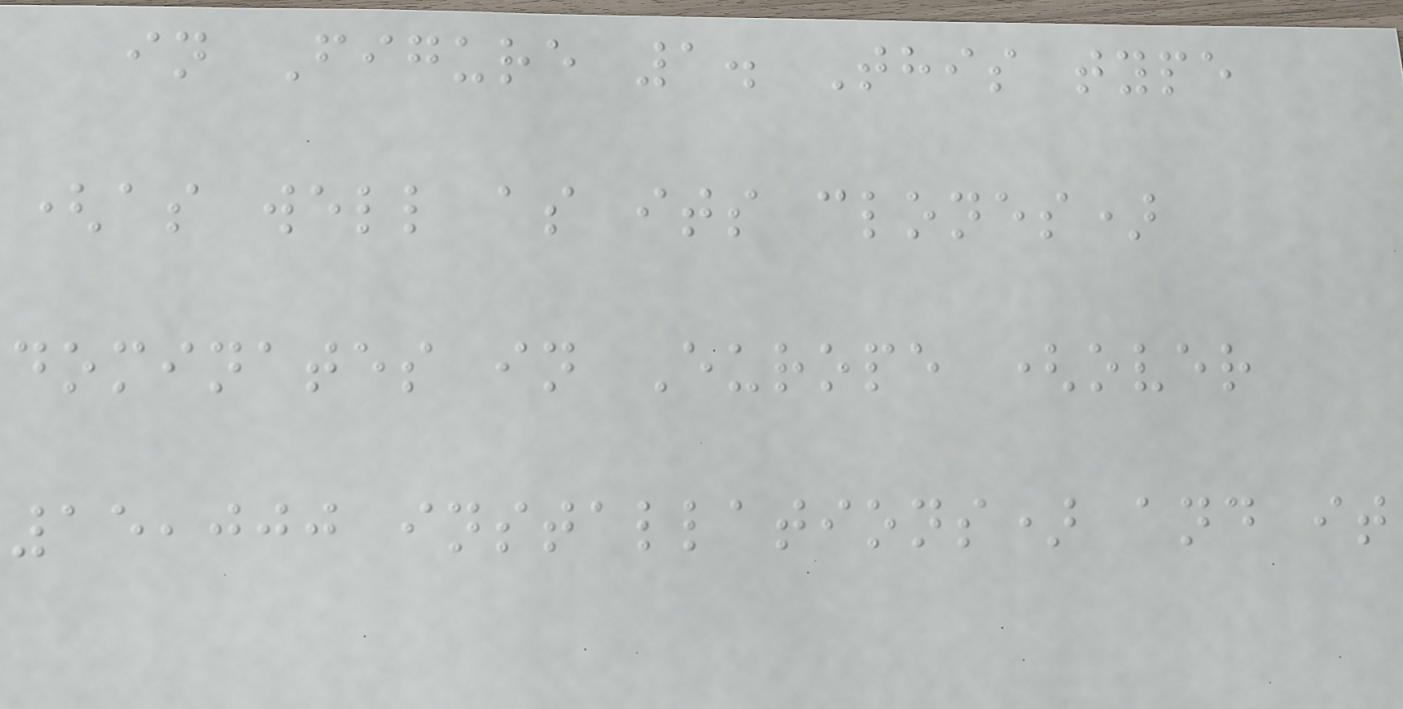in Figure 1. This type
(as well as its clones)
dominates in Europe (over
15,000 installations) and it
